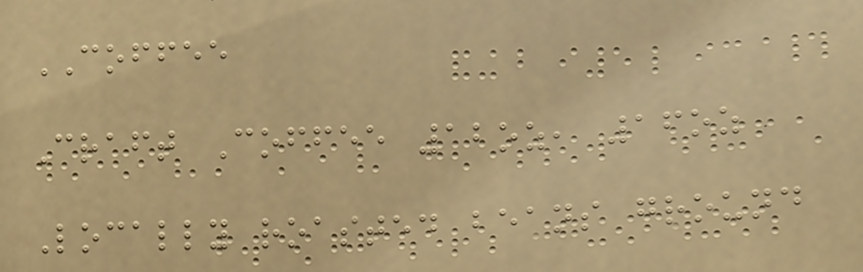COFFEE
Craft Coffee 12oz, 16oz
Locally roasted beans ground
